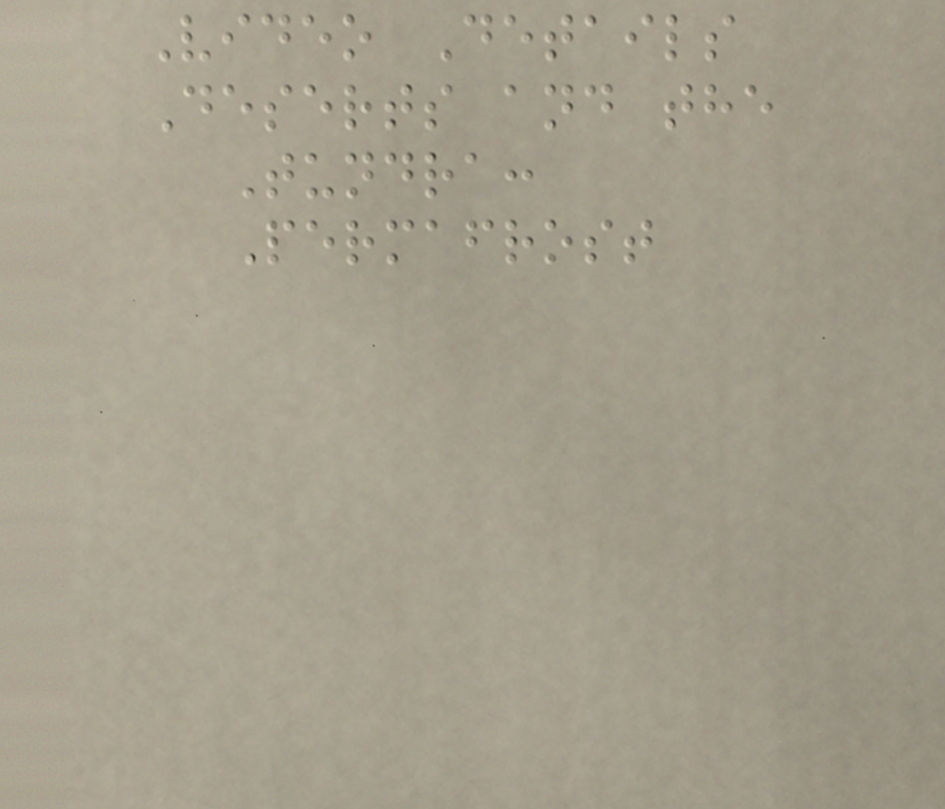Video Details
Deserts and the
Tundra:
Permafrost
